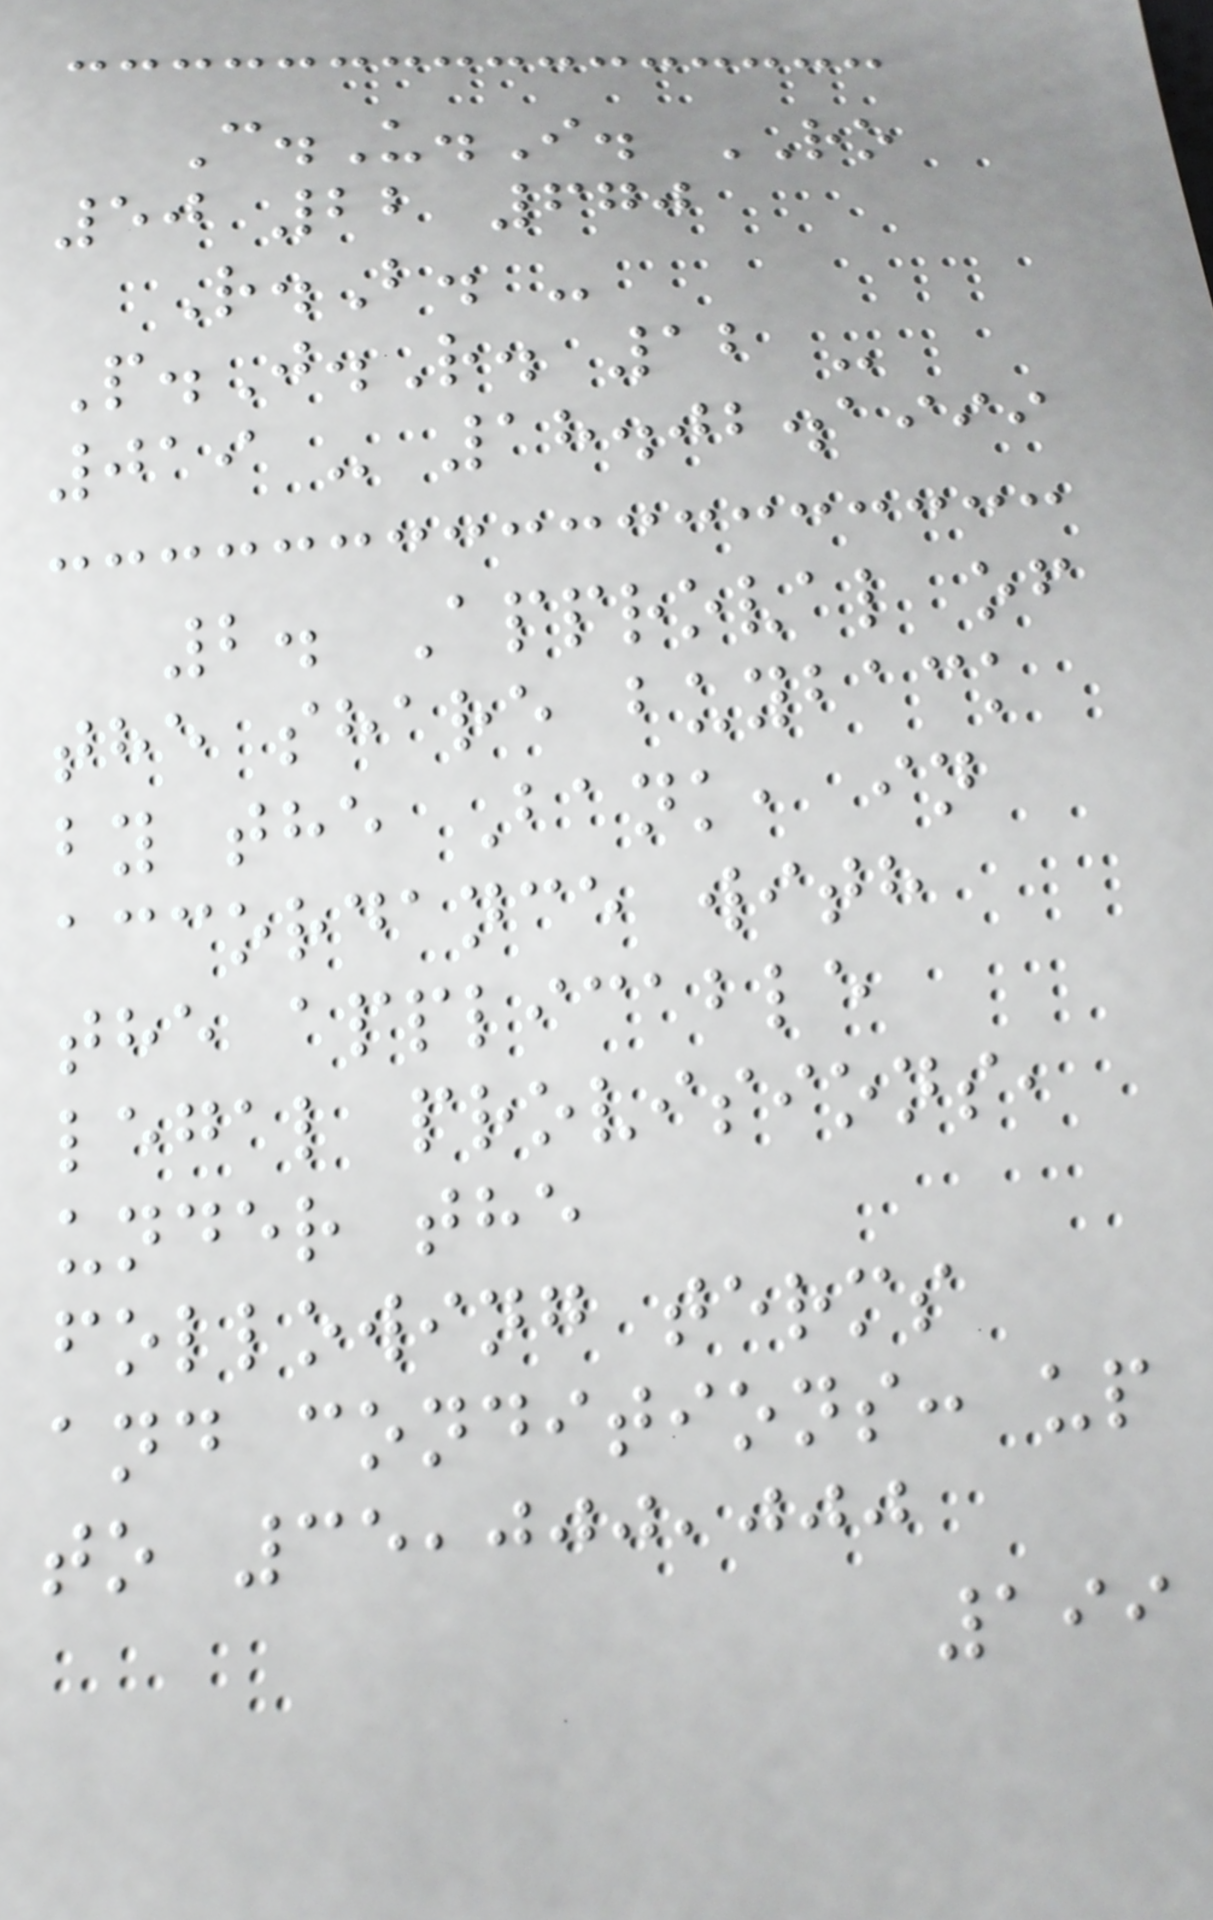C.U.I. RO
50 22 670
R.B. -
P.J.R. 12 -
019 - 18.02.1999
2. Approval of
the share buyback
by the Bank, in
accordance with
the applicable
legal provisions,
under the
following terms
and conditions: up
to 35,000,000
199
